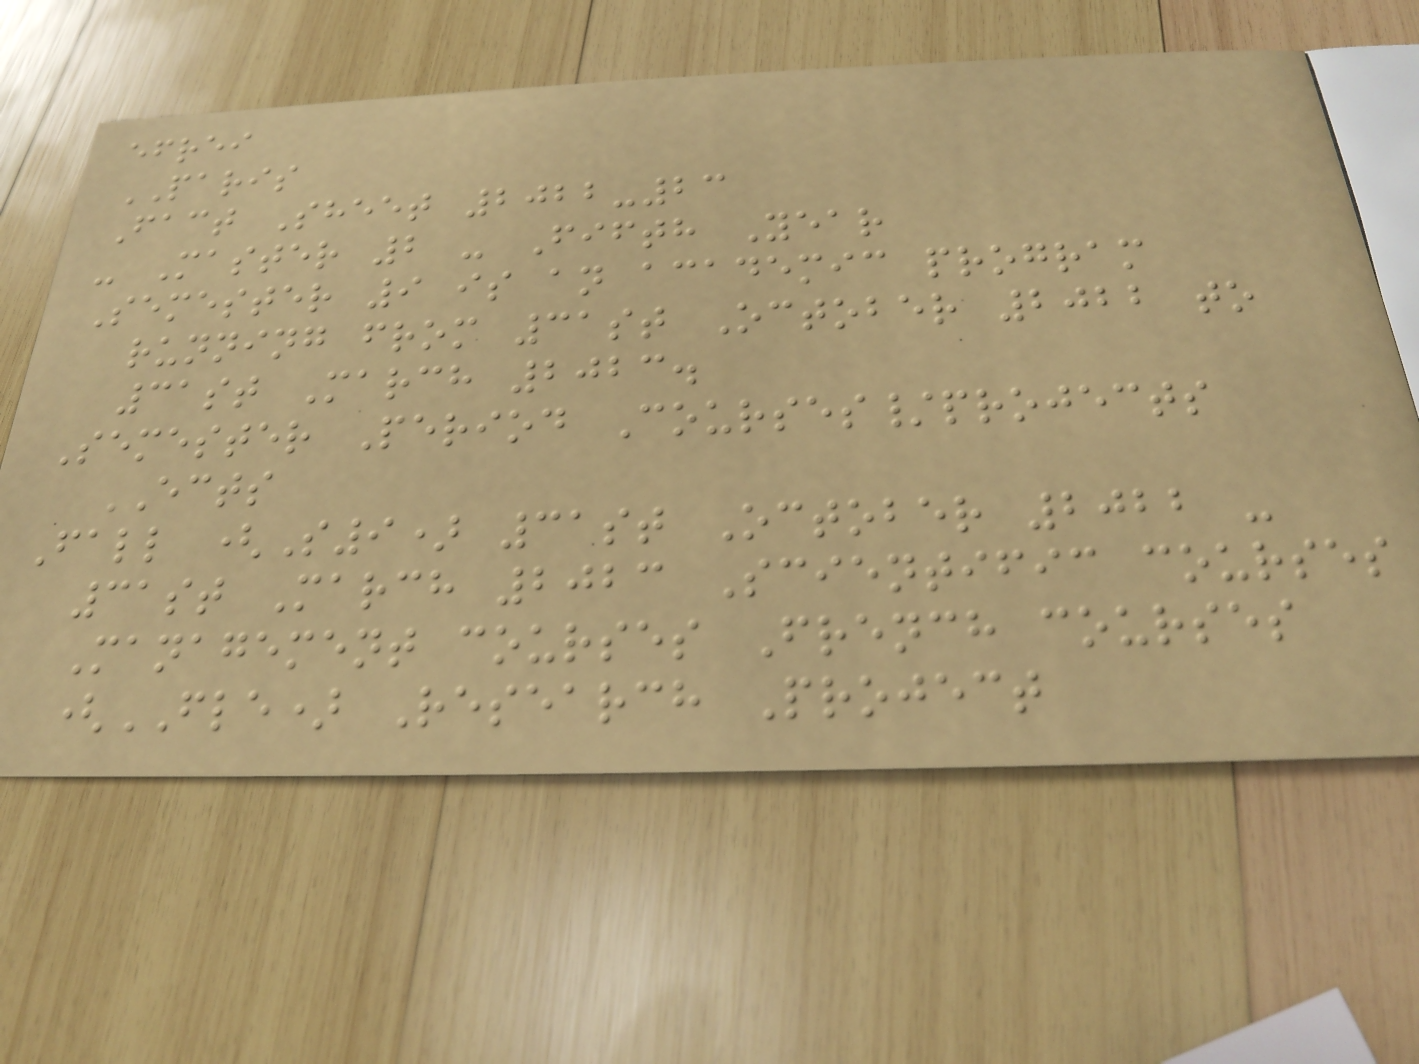efrei
PARIS
Fact Sheet 2022-23
- Master 2 - Fifth Year
Semester 9 is an academic program
running from 31st October 2022 to
31st March 2023.
Semester Period Courses/projects
ECTS
Fall (S9) 31st October 2022 -
31st March 2023 Scientific courses
Management courses French courses
(FLE) Research Project
